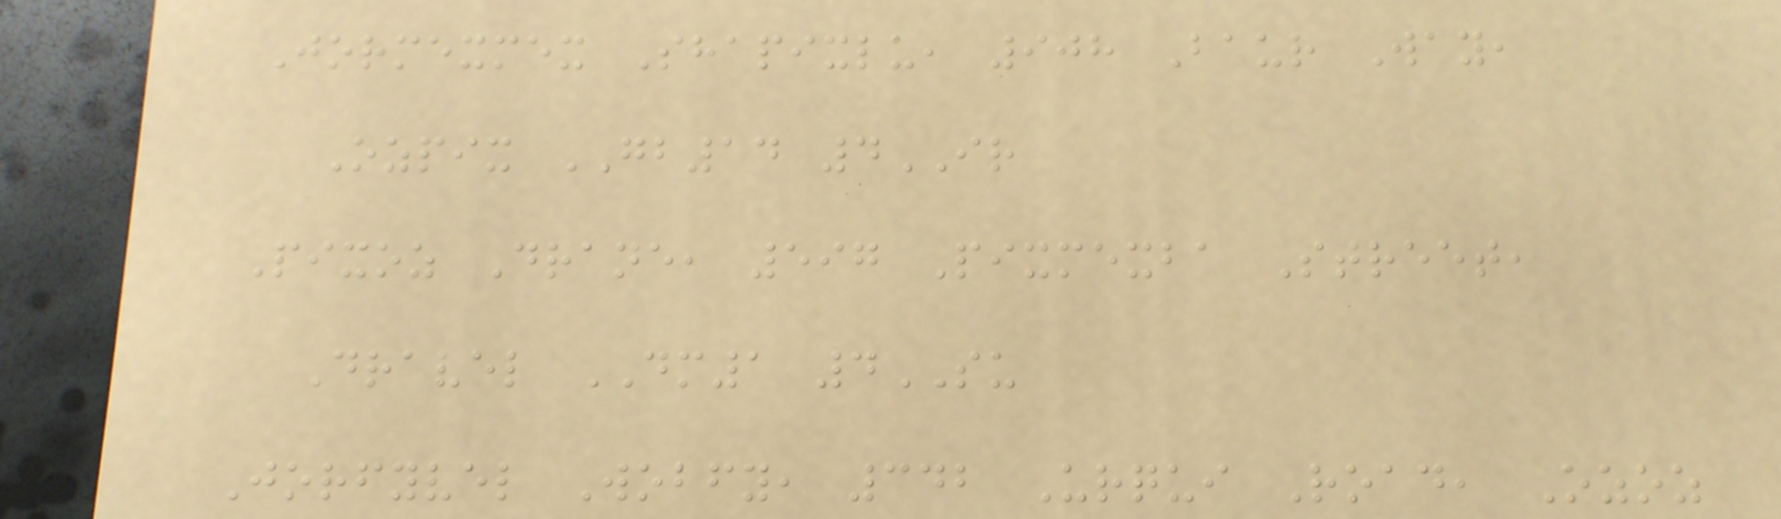Jormexmex Shapixlu, 908 Baur Way,
Ozpix GB14 4IR
Pixoz Drane, 597 Pixmexba Street,
Dravel DM1 4SU
Jorfyvel Wobfy, 342 Urqui Road, Ozoz
